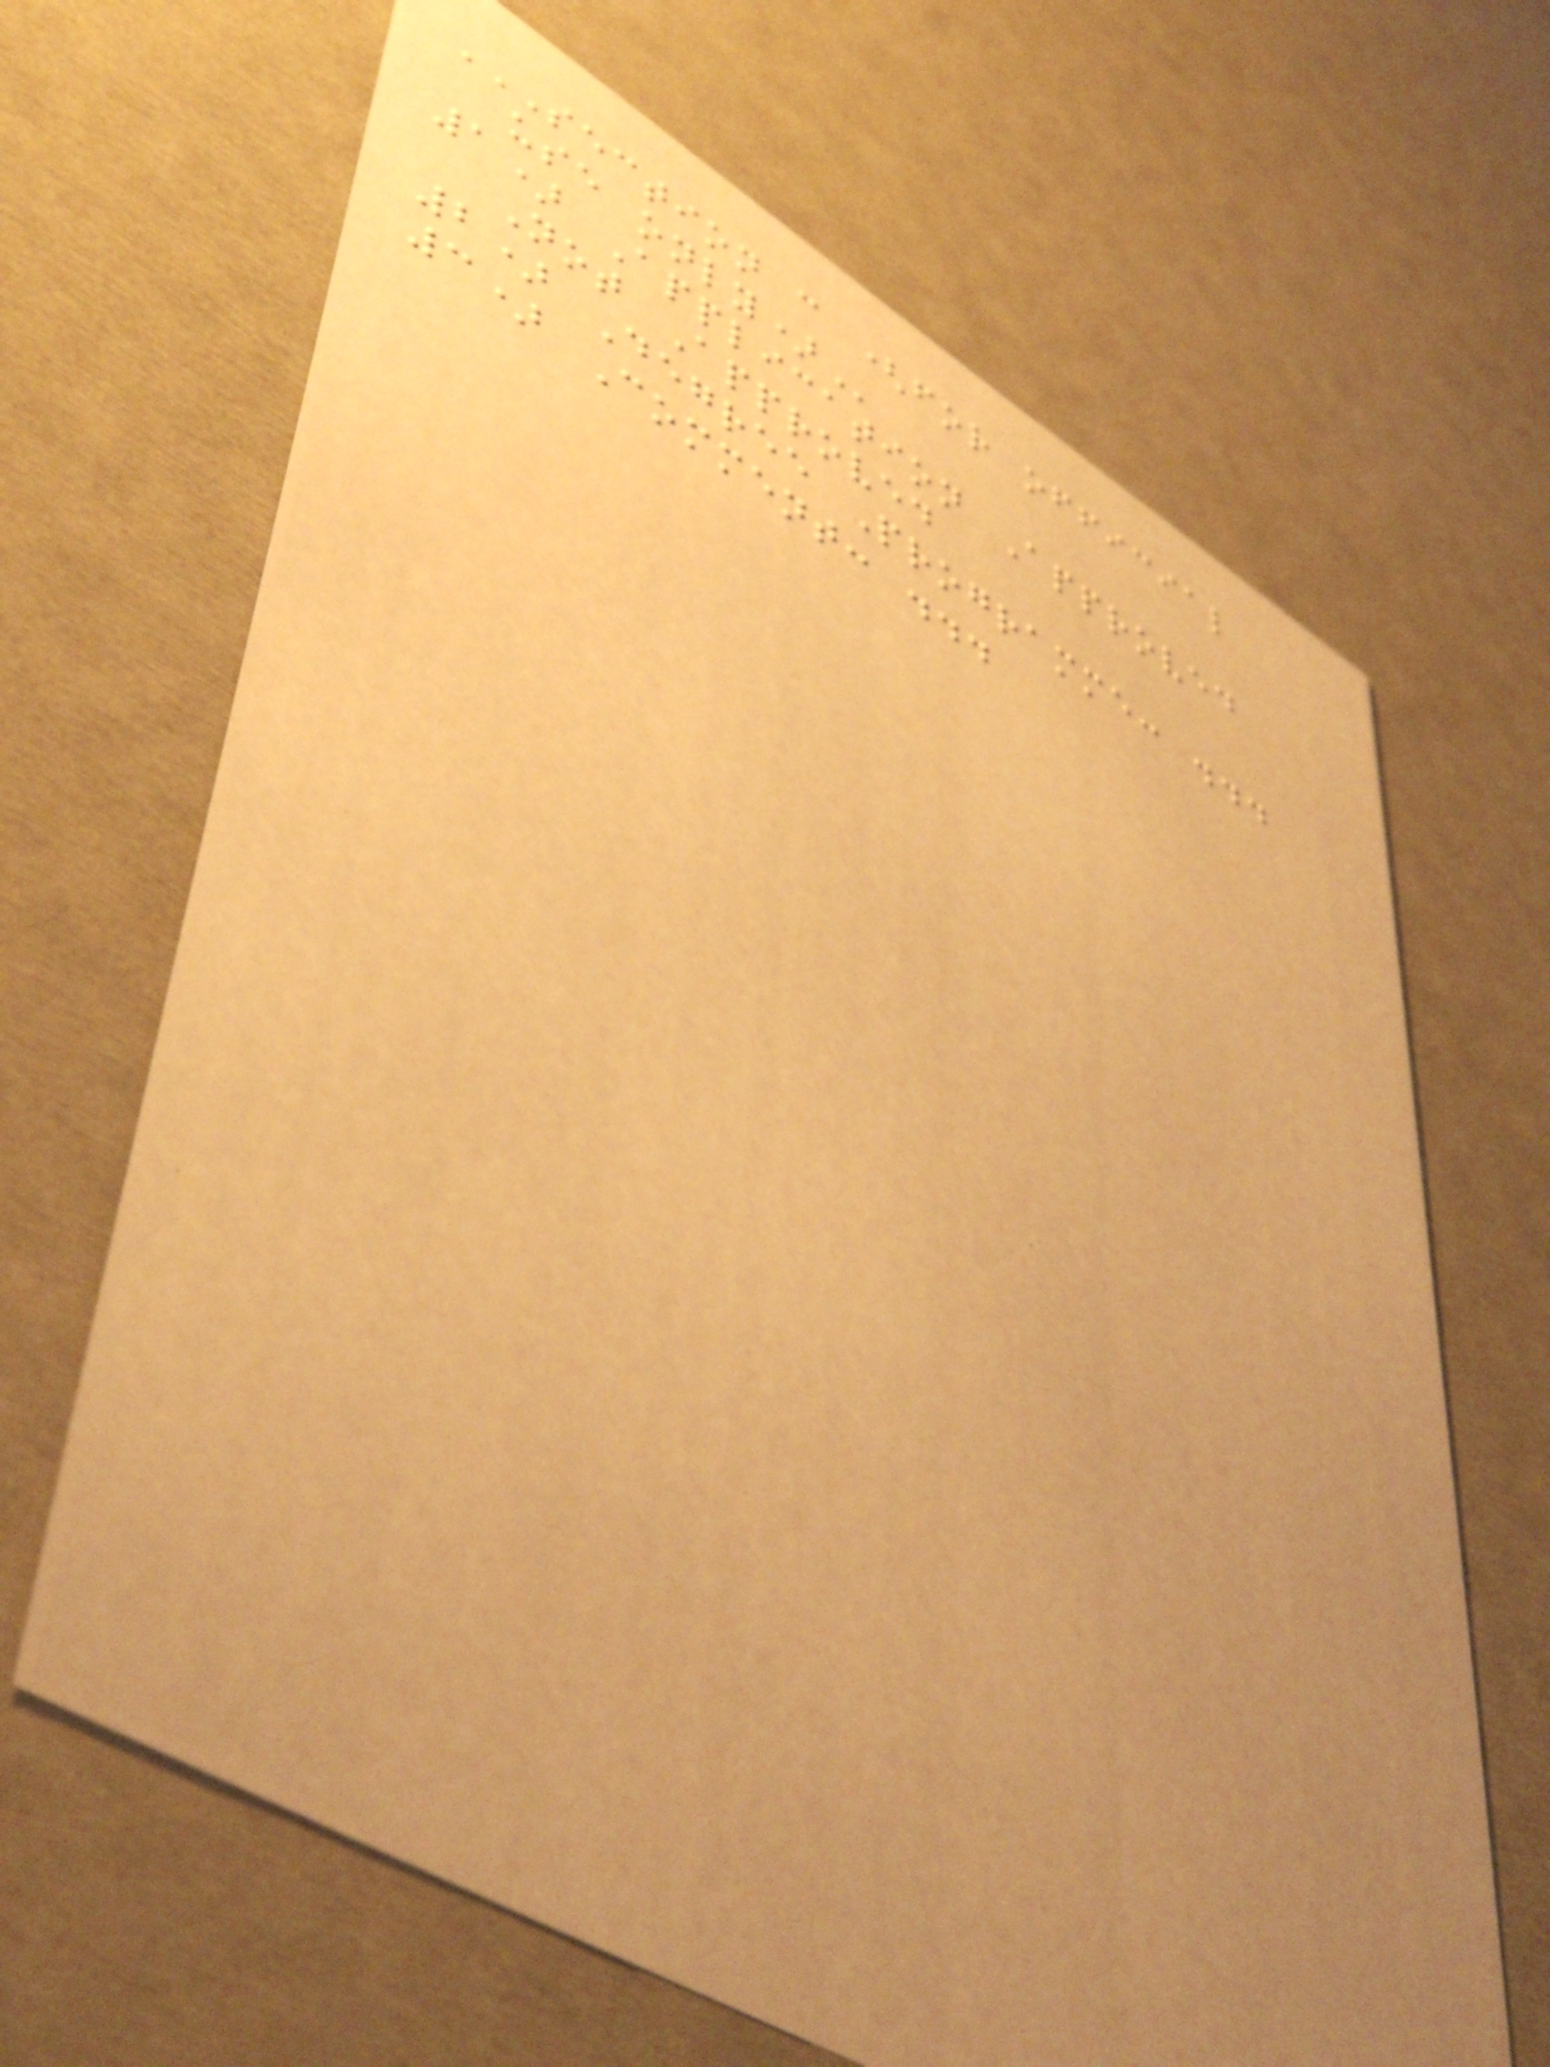SECTION C (FOR OFFICIAL
USE ONLY)
1) Application Approved
Not Approved
2) Degree Programme: ...
3) Comment: ...
